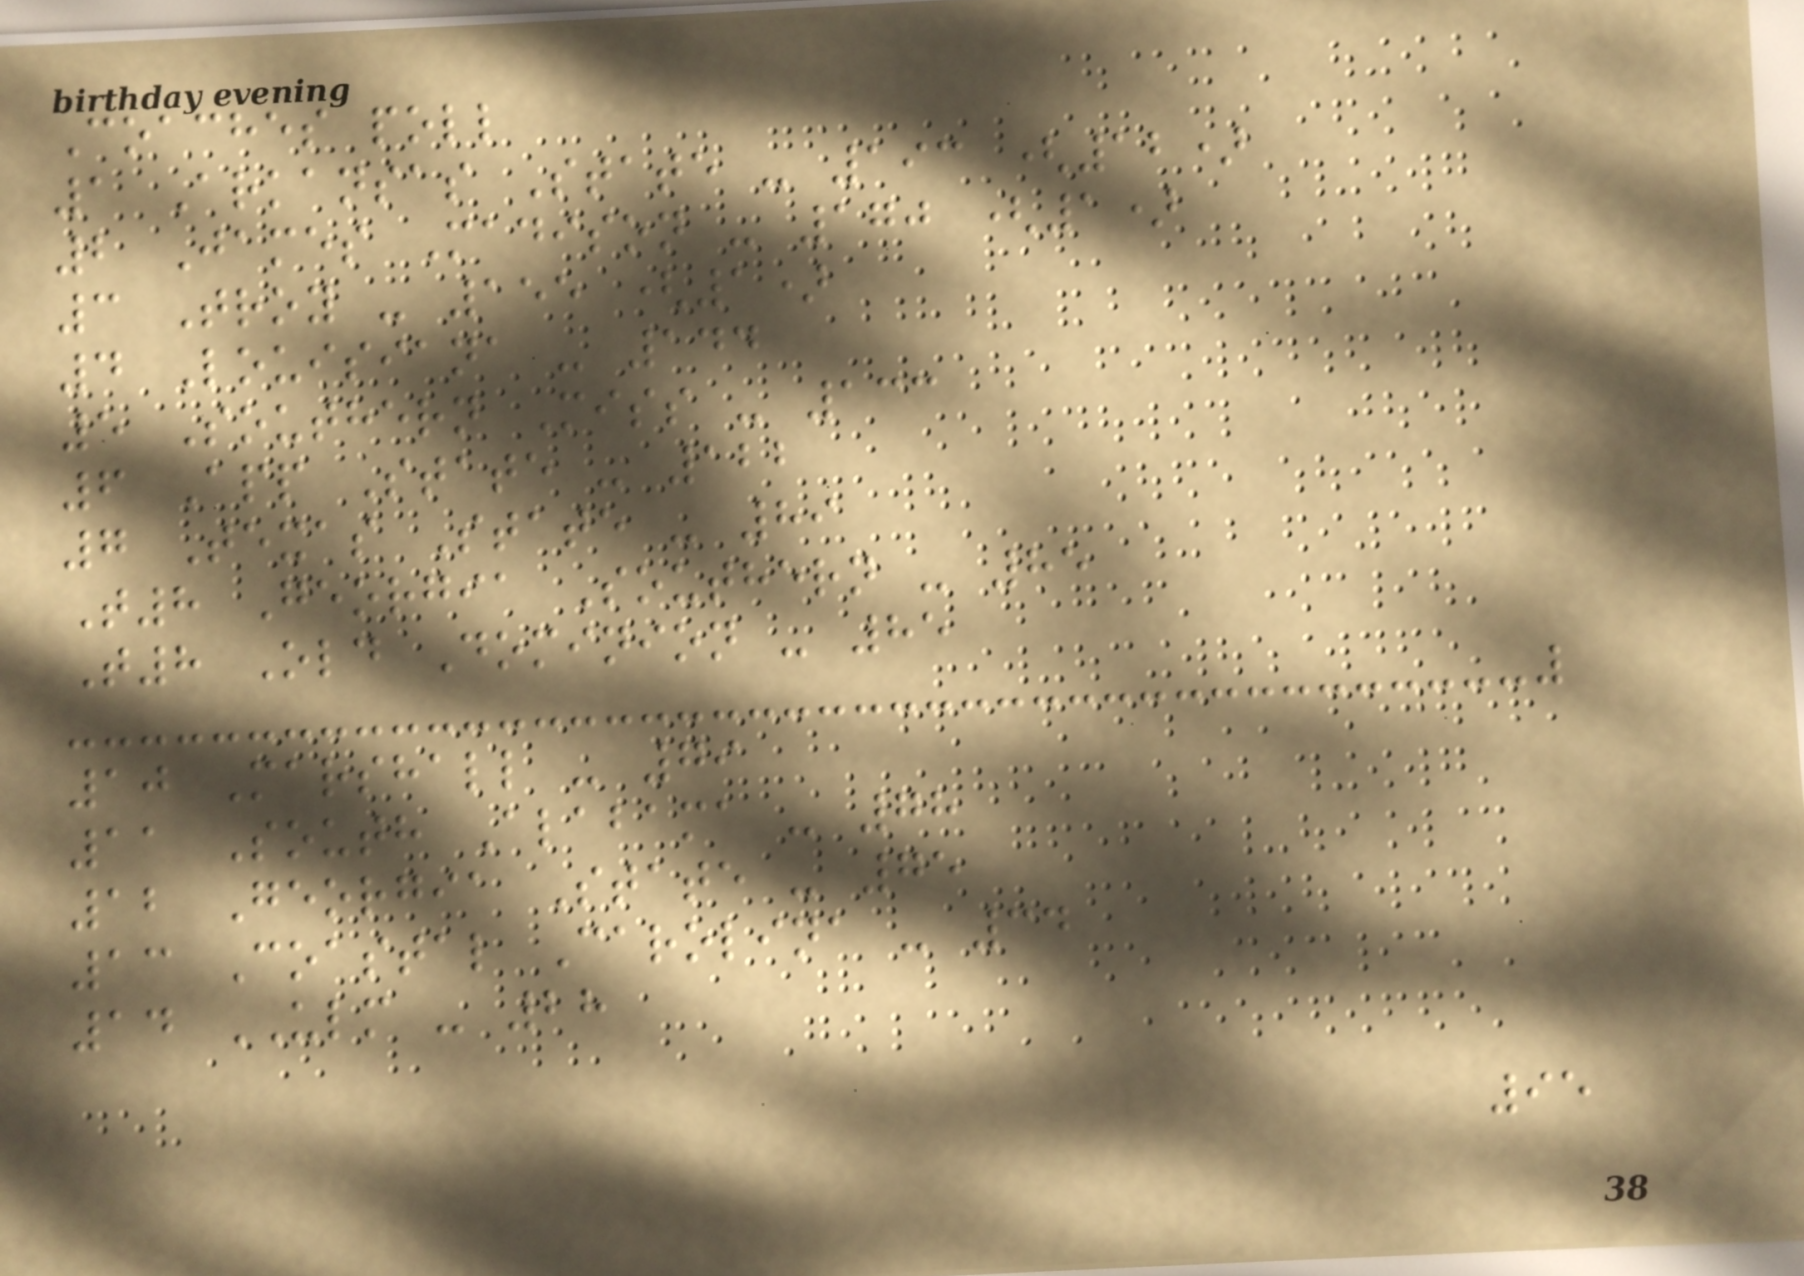Coaches poll
1 Arkansas State - 193 (12)
2 James Madison - 170 (1)
3 Troy - 155 (1)
4 Louisiana - 144
5 Southern Miss - 133
6 App State - 122
7 Texas State - 89
T8 Georgia Southern - 85
T8 Old Dominion - 85
10 Marshall - 79
11 South Alabama - 78
12 Georgia State - 75
13 Coastal Carolina - 34
14 ULM - 28
95
